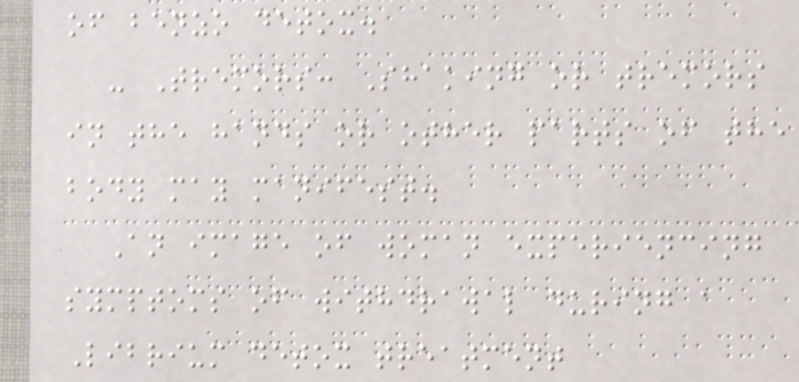of benzo detox.
- Tremors: Shaking or tremors
in the hands or other parts of the
body may manifest.
An image of woman experiencing
symptoms of withdrawal during a
Librium detox treatment
